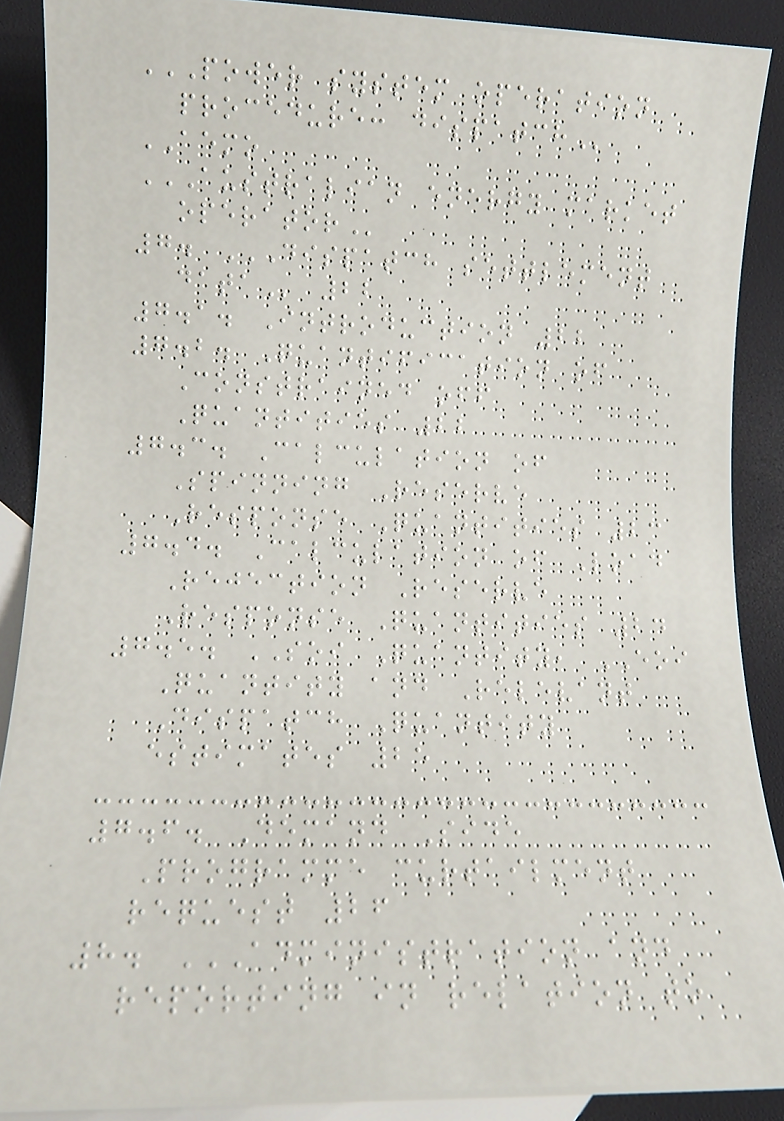POWER SYSTEM OPERATION
PROCEDURE: DISPATCH
AEMO
AUSTRALIAN ENERGY MARKET
OPERATOR
7. DISPATCH SETTLEMENT
DATA 22
7.1. Introduction 22
7.2. Quantification of
Constrained off
Quantities 22
7.3. Calculation of
Spinning Reserve
Response Quantities 23
7.4. Calculation of Load
Rejection Reserve
Response Quantities 24
7.5. SOI Quantity, EOI
Quantity and Relevant
Dispatch Quantity
estimates 25
7.6. Demand Side
Programme curtailment
request 26
8. ADMINISTRATION AND
REPORTING IN RELATION TO
